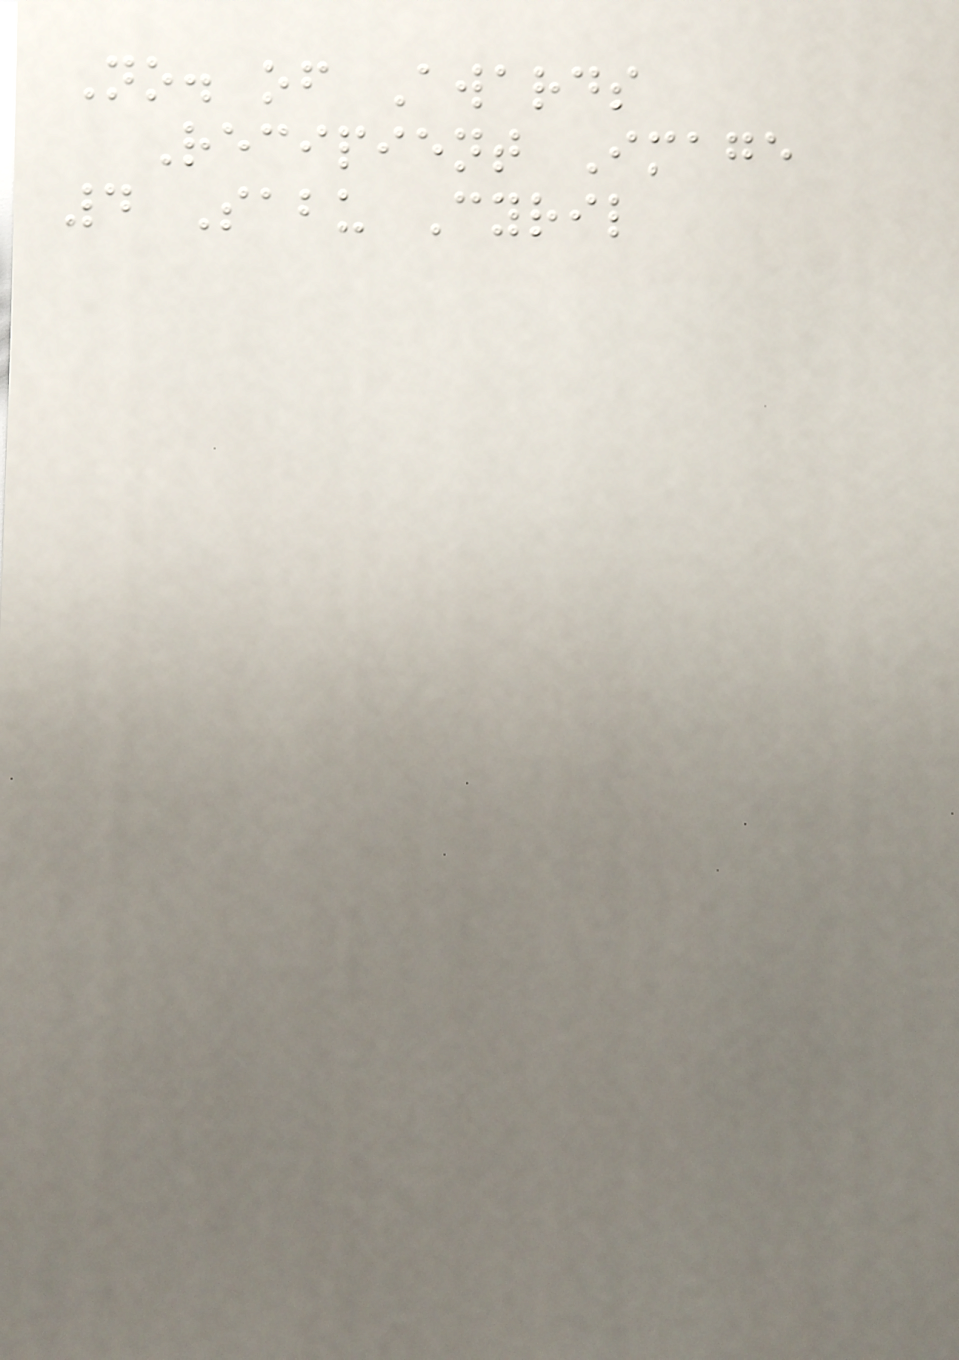No. of Awards
Recipient Image
4 Sabu Cyril
